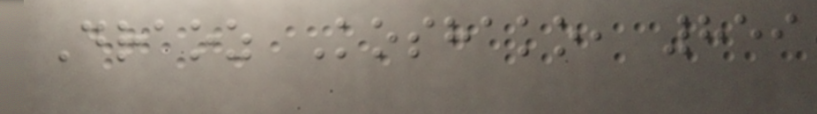Draoz Koshako, 859
